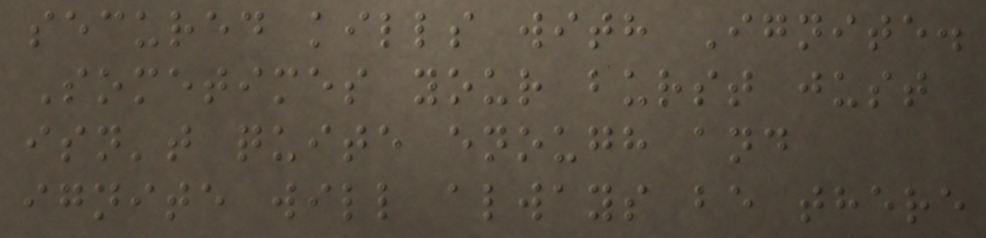secured kills with Ignite.
Sometimes your burst just
isn't quite enough and
ignite will always be there
